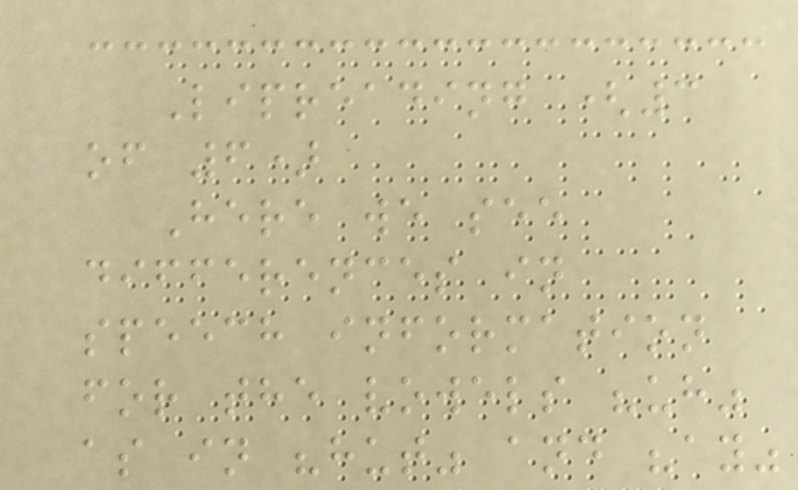Lipreading (3
of 6)
Here we see
differences in
speech information
for the vowels "uh"
as in "hut" and "ay"
